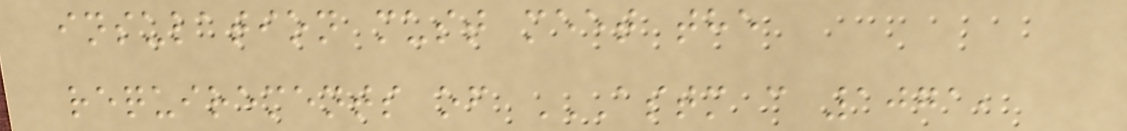insulation must meet the
requirements of ASTM C 1071,
